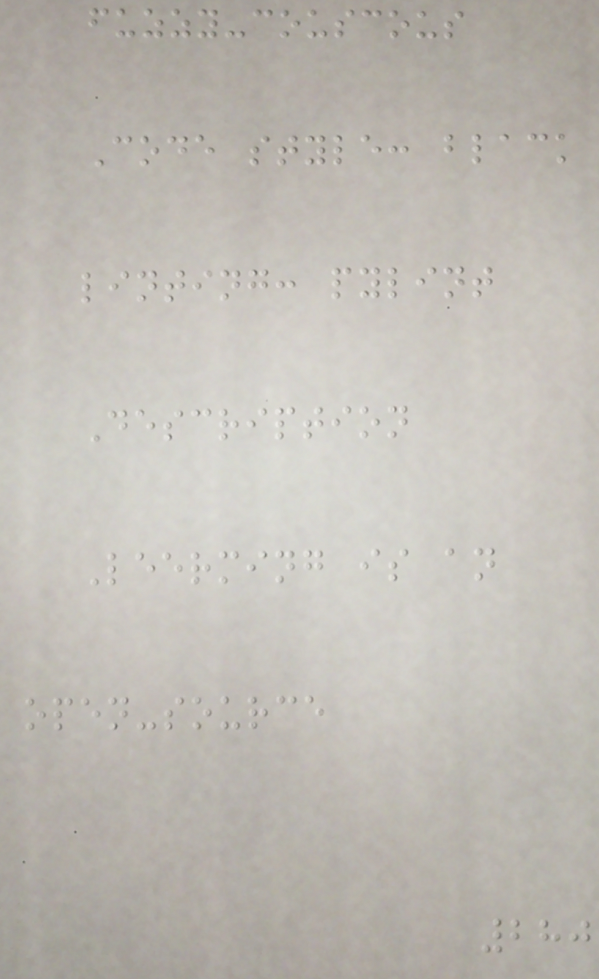fuzzy-couscous
Code style: black
linting: pylint
Description
Leerming is an
open-source
280
